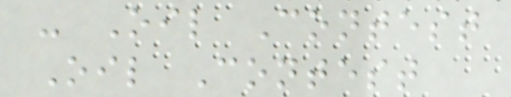- Oil Contest
Oil Contest
